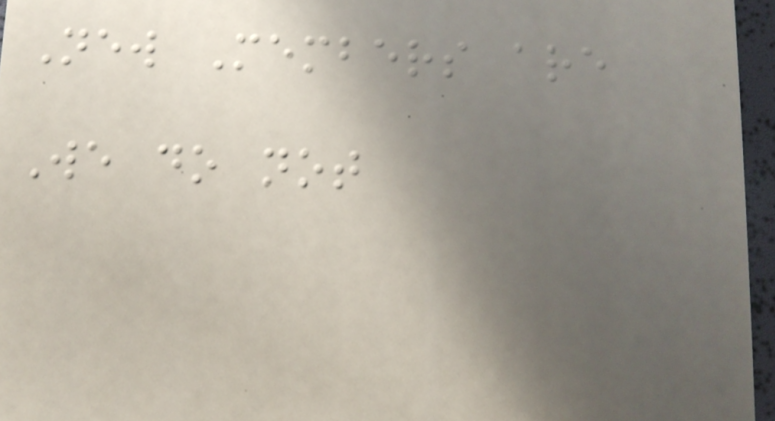New Members are
We do not
